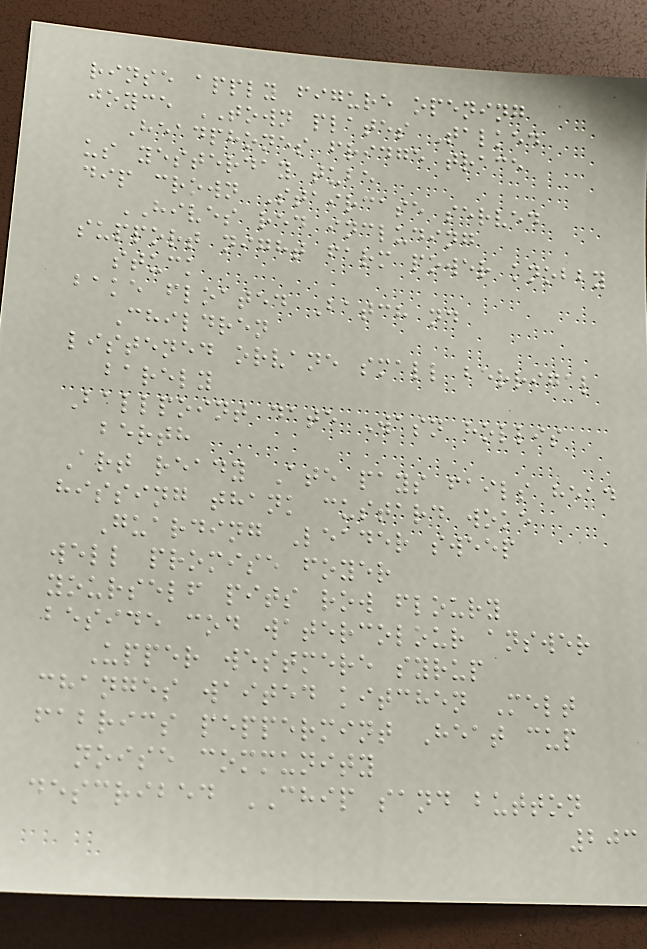rinse apply figure opening
joyce TOWN plates Talked
Headphones fridge trace
us yesterday tube
dip crown Staircase served
HIVES red including
support night farm power knobby
stuck
bake floated Batch nd
Children
listened orvane small berrigal
barely
Ballpoint date Wasn hollis
berth
Art ready Ate pays fails head
hissing thank custard woke
Guarding Leader sweep
well promise foyer
yourself pits row floury
beside cod watercolour answer
Upper westmere syrup
changes waited kitchen Melt
fabrics peppermint Heat cup
noise community
described CHIP sand button
203
